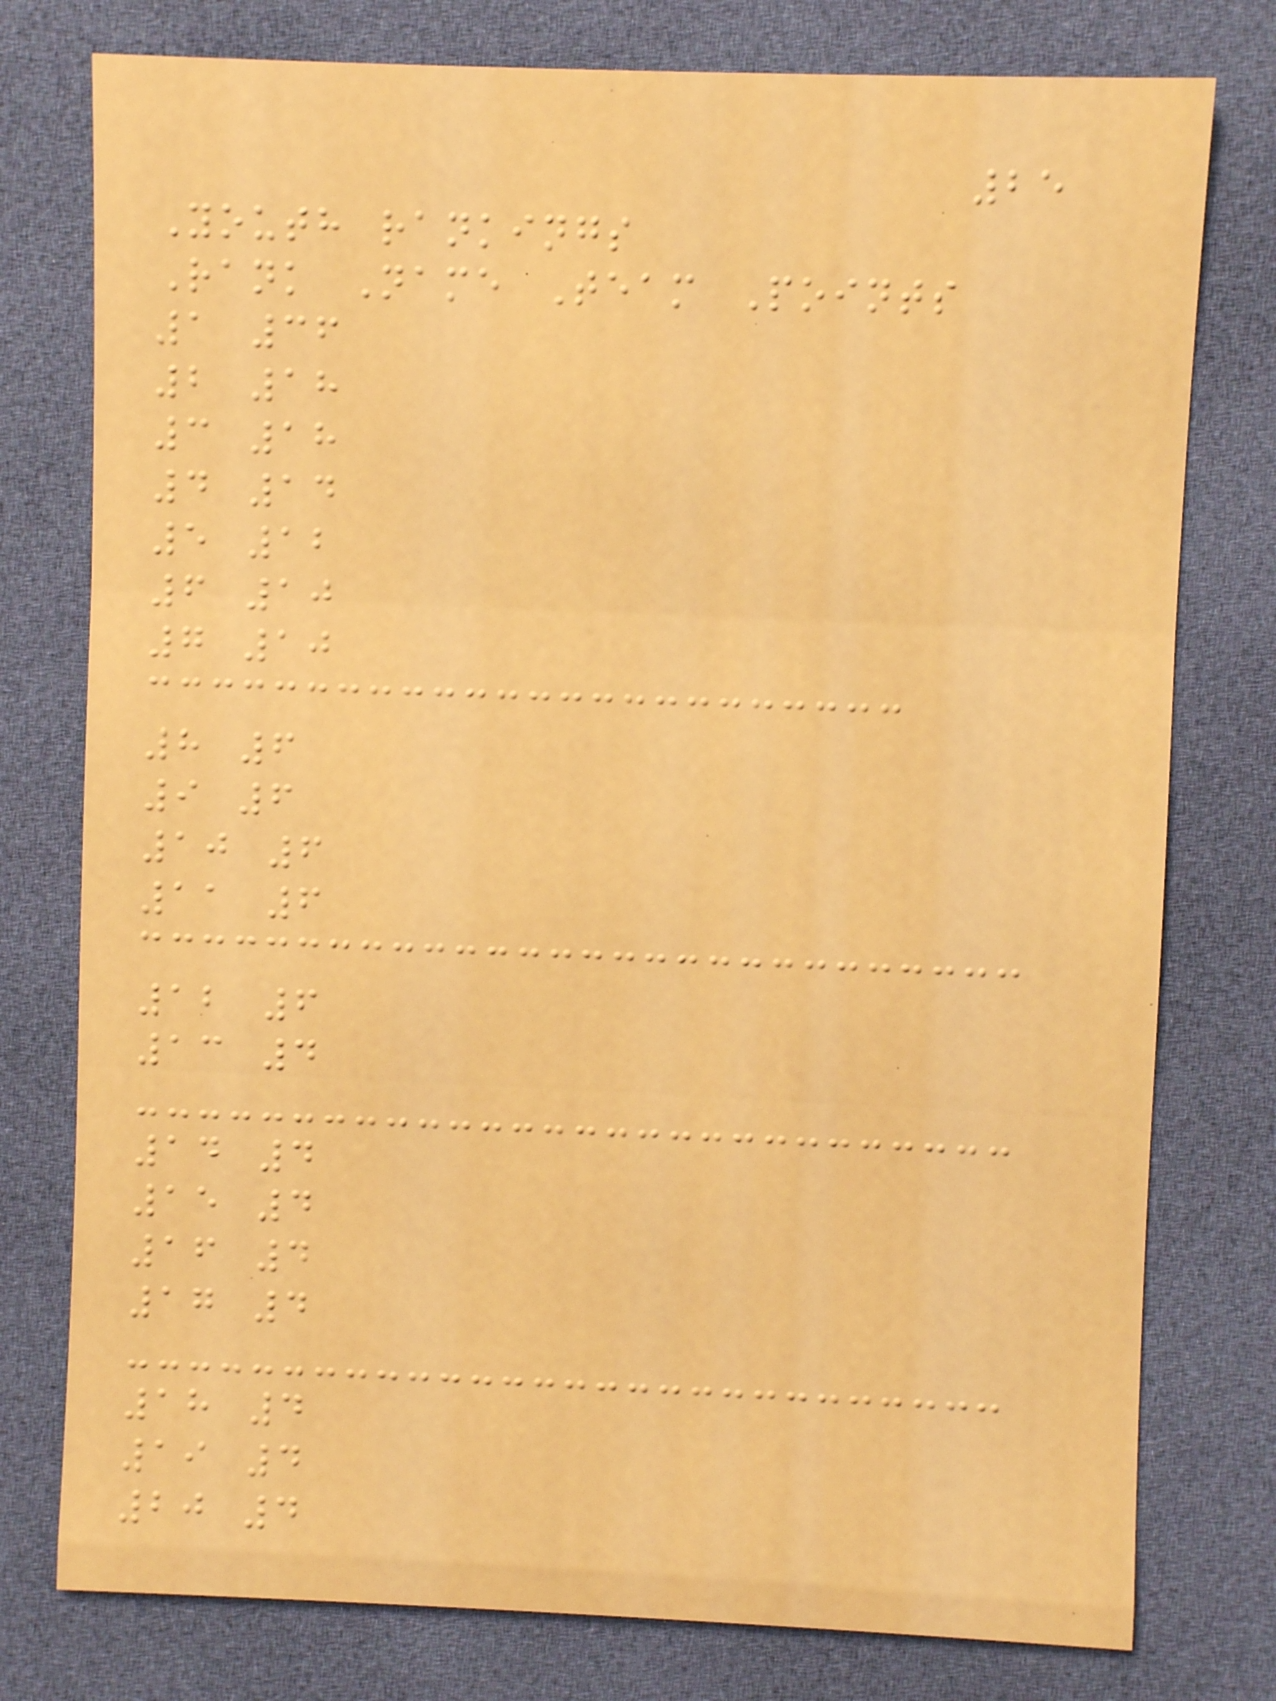25
Youth rankings
Rank Name Team Points
1 36
2 18
3 18
4 14
5 12
6 10
7 10
8 6
9 6
10 6
11 6
12 6
13 4
14 4
15 4
16 4
17 4
18 4
19 4
20 4
